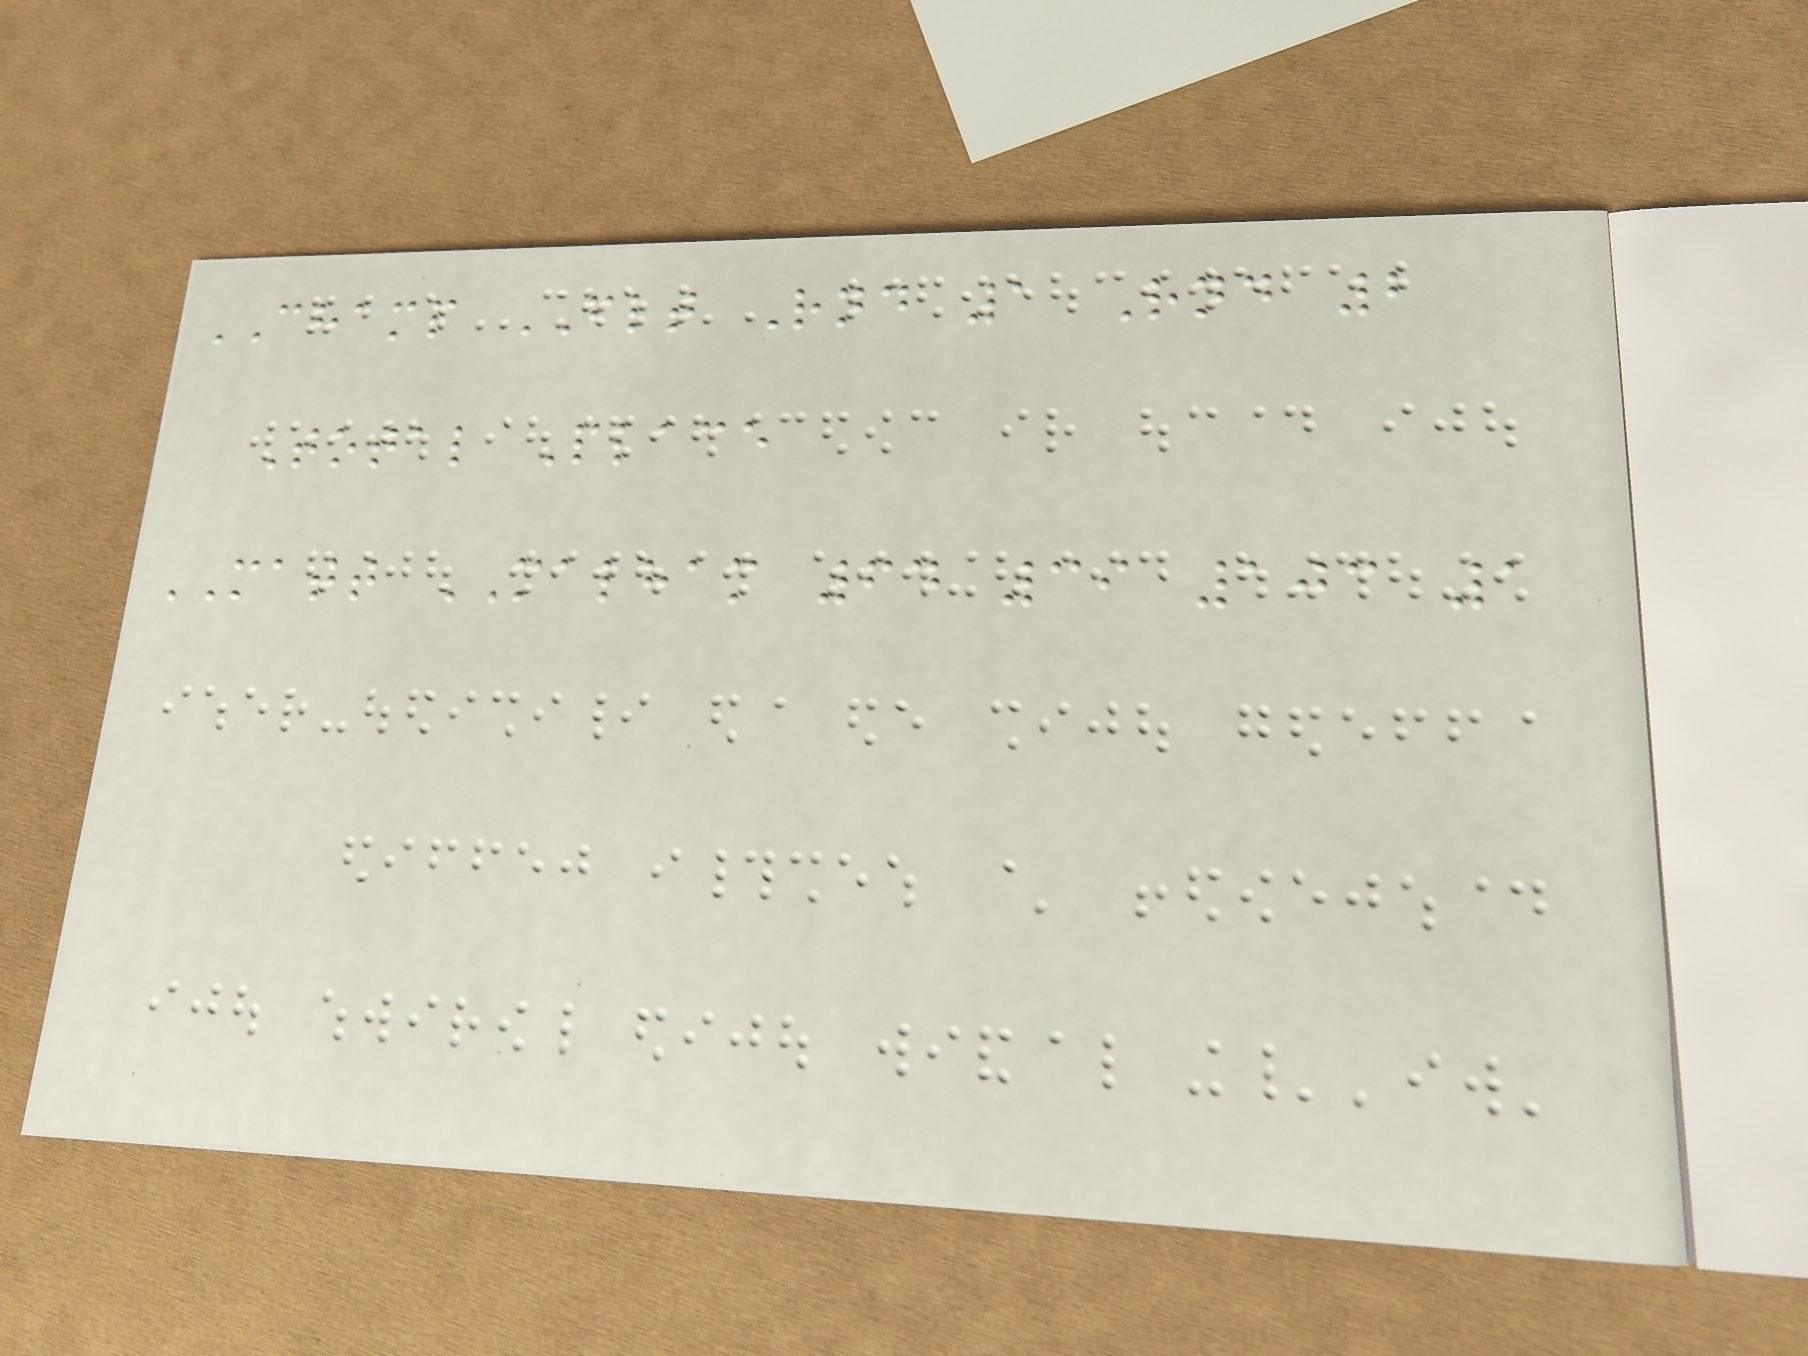CHAMP FLT Rnd 1 Rnd 2
Total Place
MATT MALHAM 64 39 103 1
